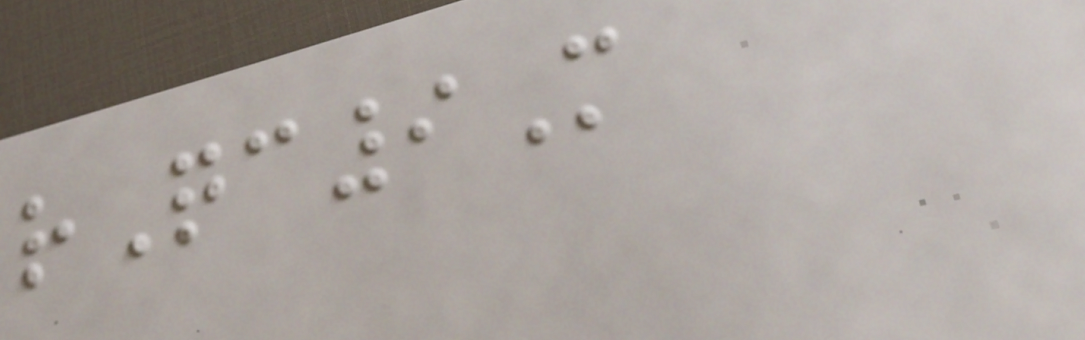rQc9M
